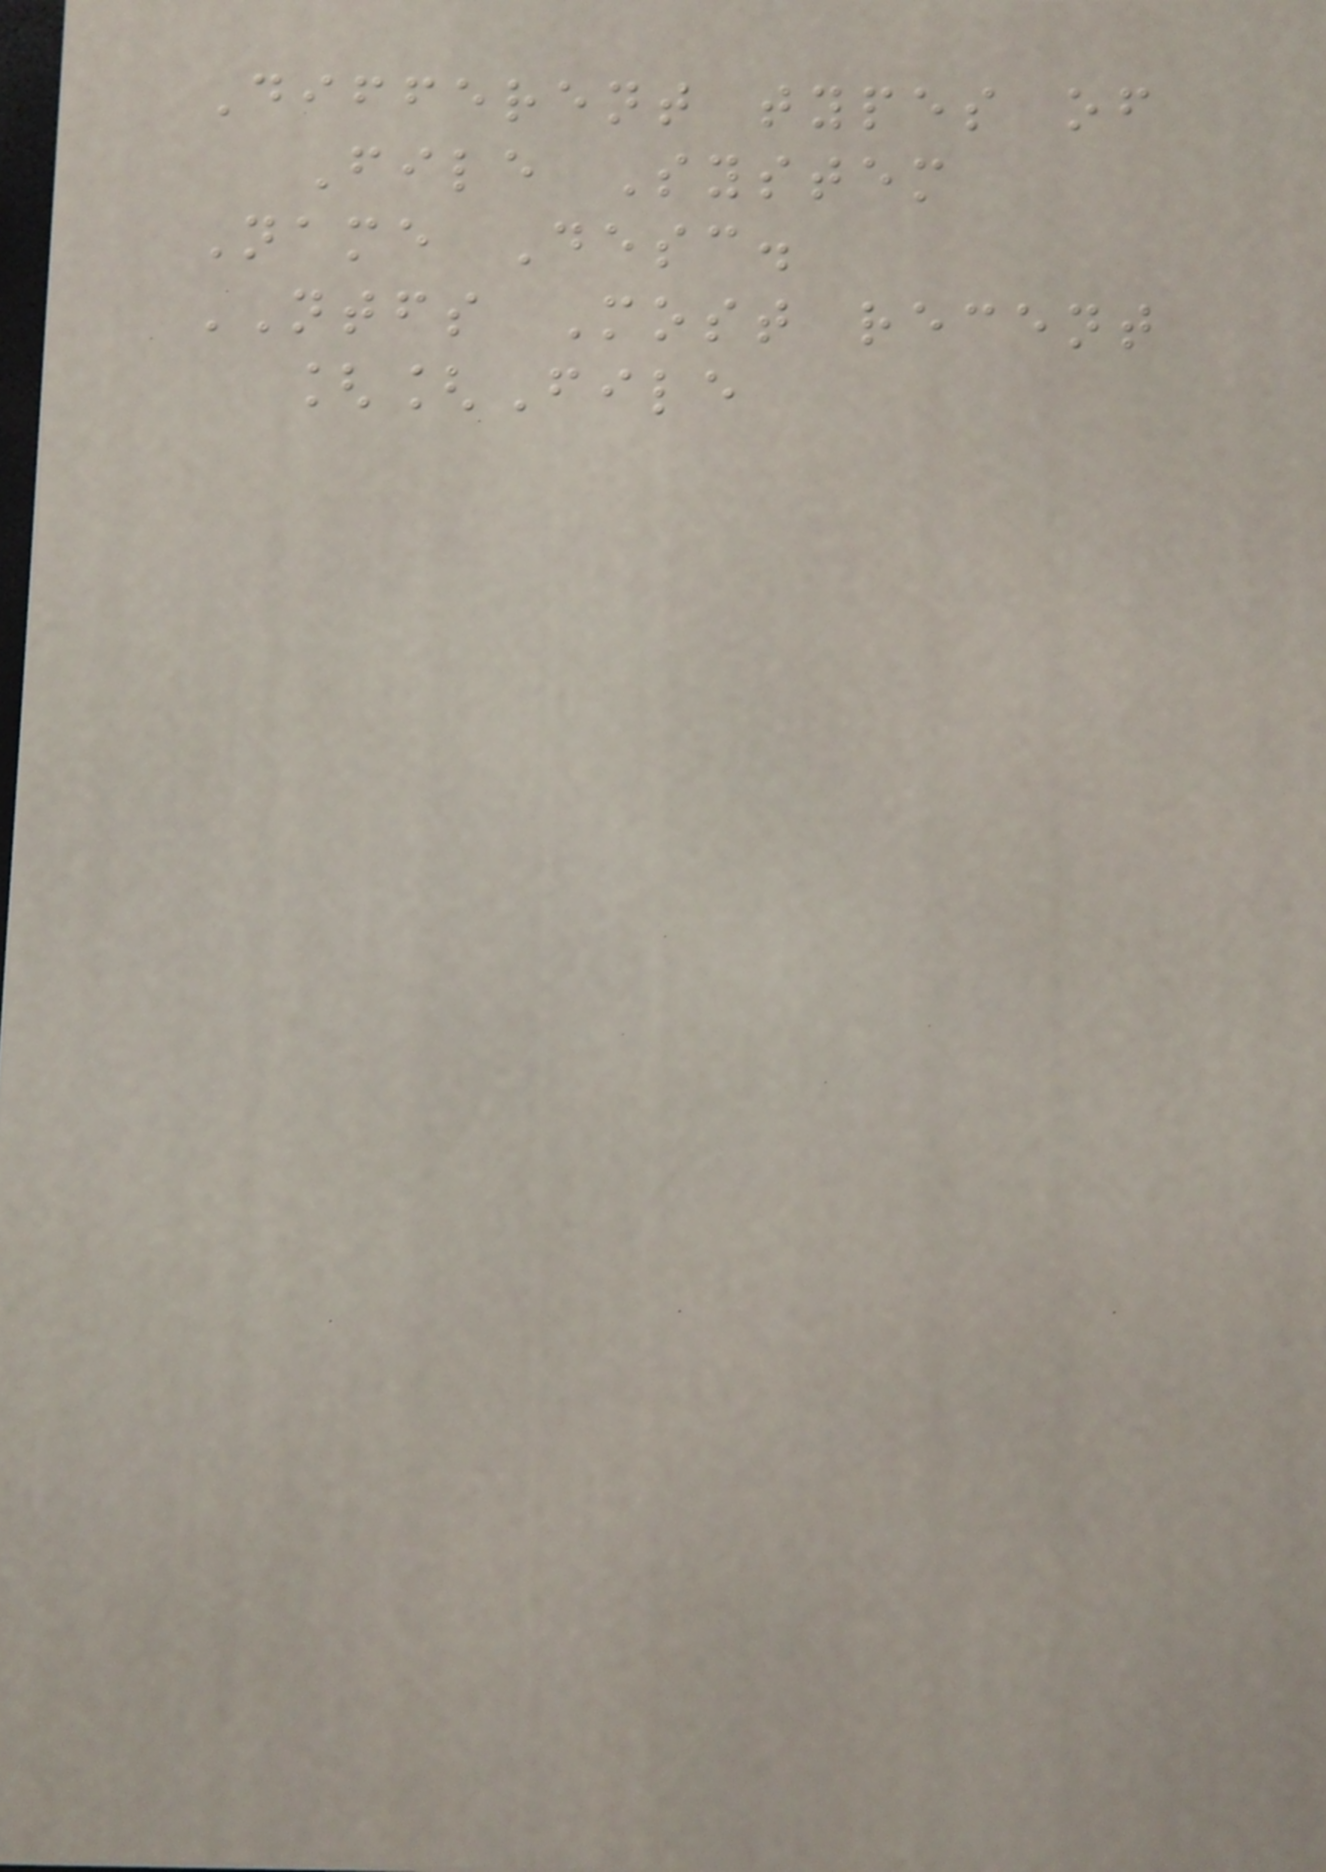Different types of
File System
Name Desc.
NTFS Most recent
[[File
